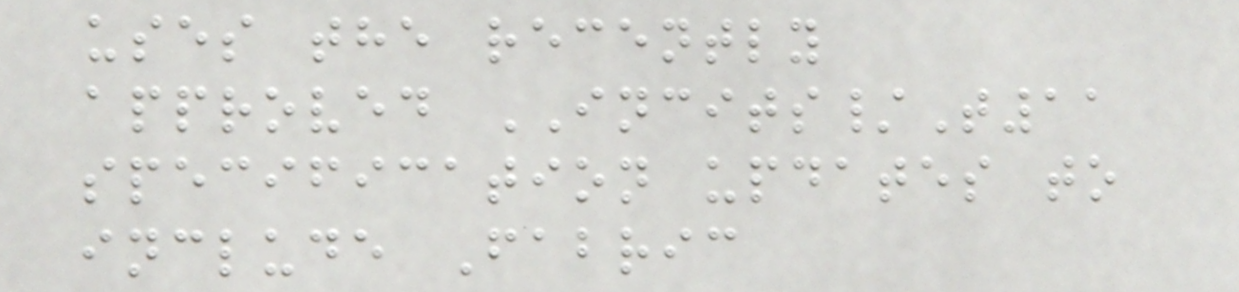uses the recently
approved INCITS/T11
specification updates to
include Fabric
